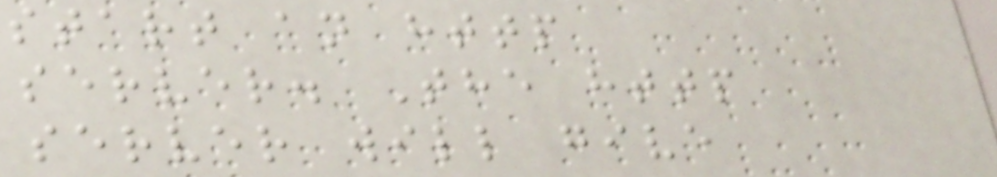start an http
server. The http
server will give
